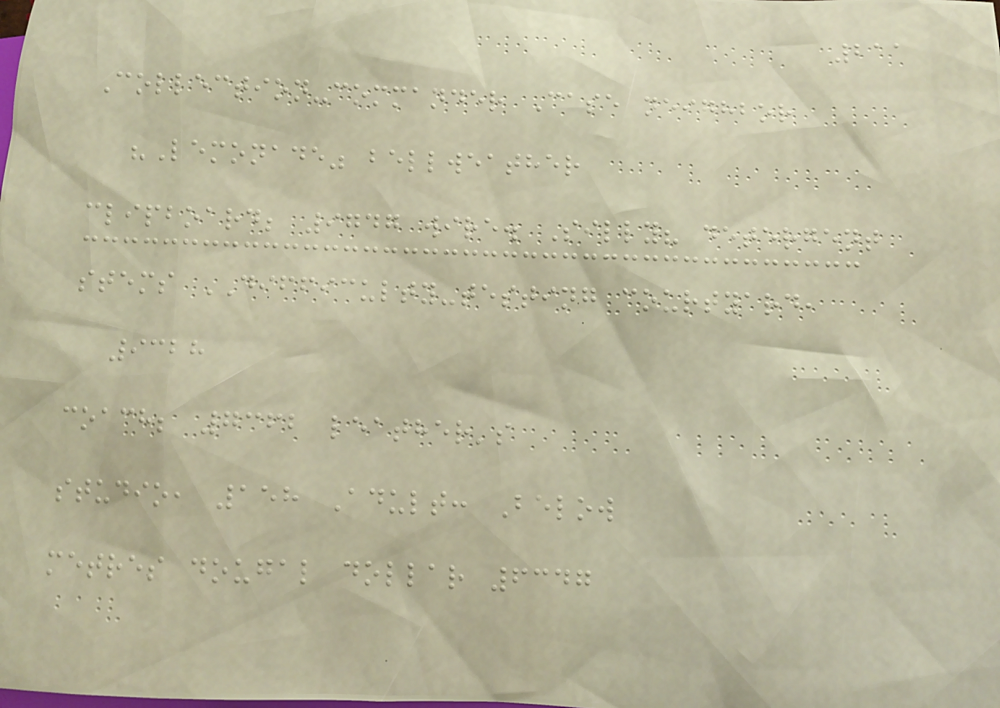211
Collection-commander Case neighbor
"Lemonade" bellweather
clipboard; 9747 wire. Silly? detergent
stems DIFFICULTY-testing courtyard,
9328
coach; 7362 leather's
studio, 158 Adult: Below
metres dougal dollar 6347
